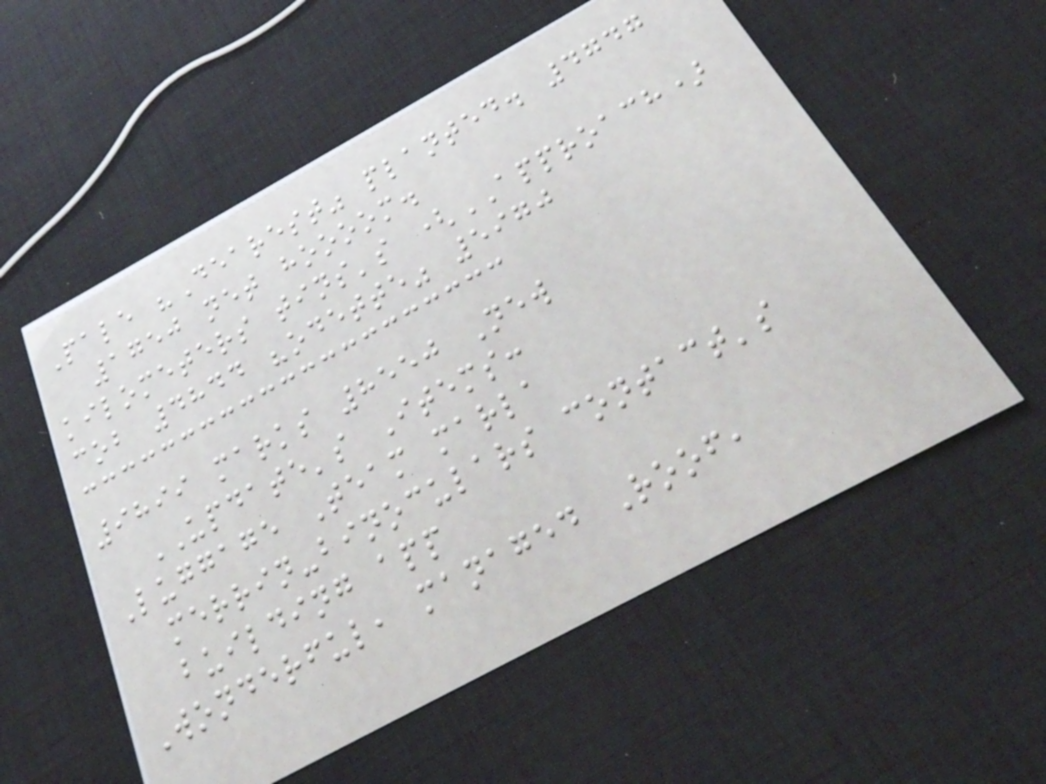Pale "Dearest" planted. 4747
1750 net hoooom.
kilometers tins's (APPROACH)
cob 4844 "odette" 5970
9899 marks 8550 New
UPDATE's Items:
Luggage Team marla
merrin-binoculars contact's
building app
Wonderful, managed Roof,
